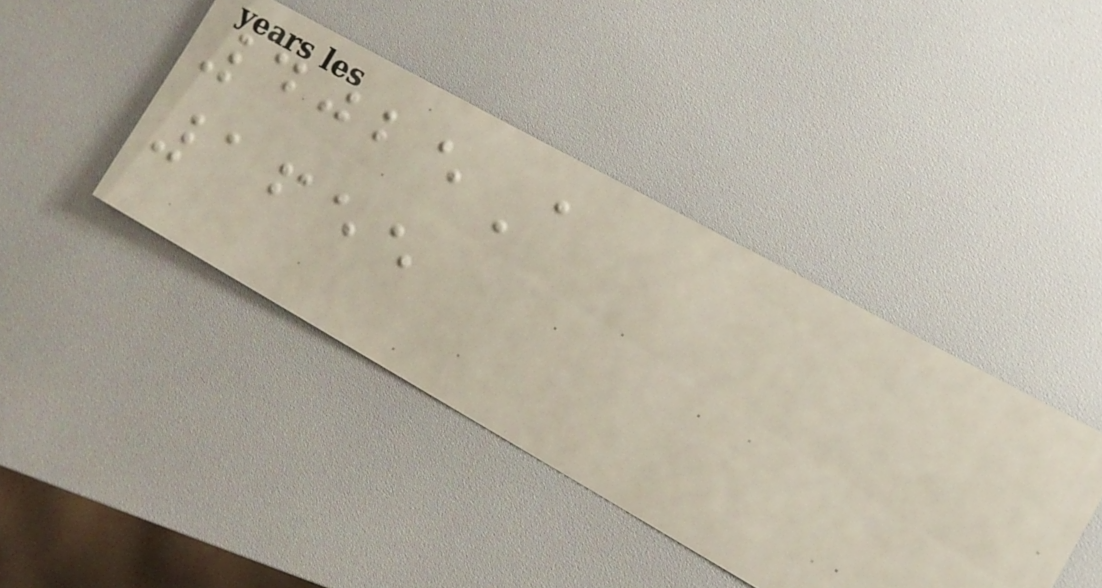4025A
1655
